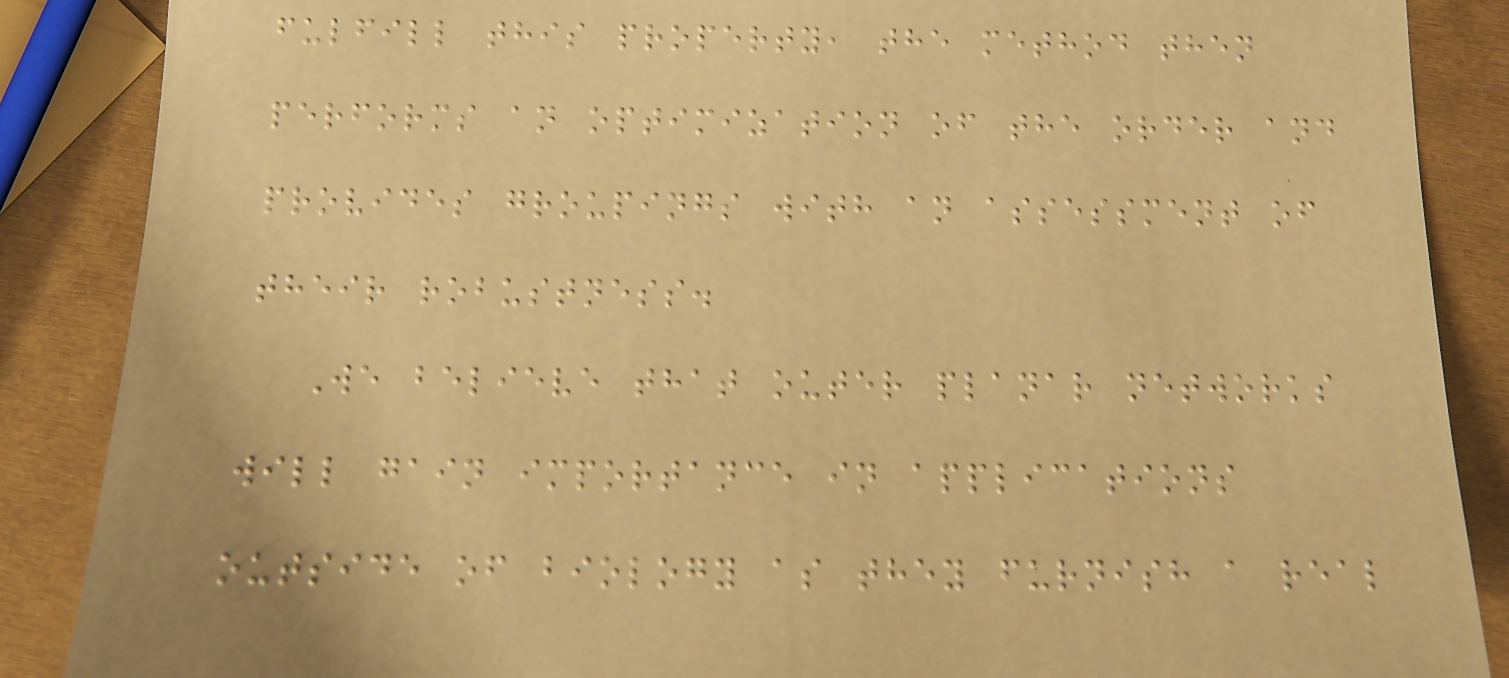fulfill this property, the method then
performs an optimization of the order and
provides groupings with an assessment of
their robustness.
We believe that outer planar networks
will gain importance in applications
outside of biology as they furnish a real
